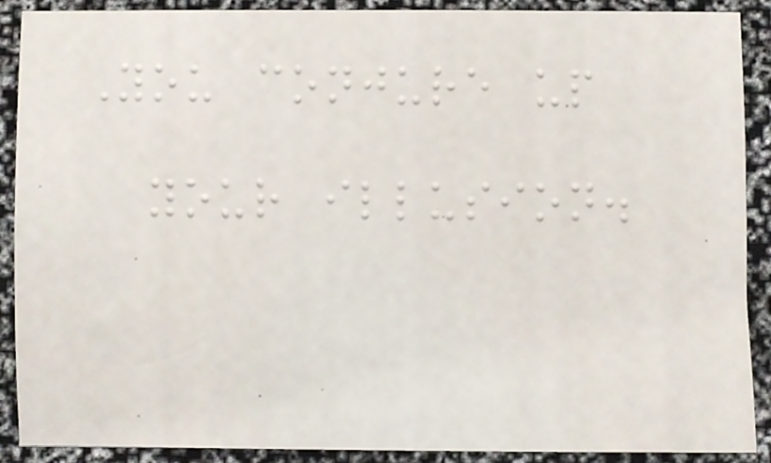You conjure up
your illusion.
